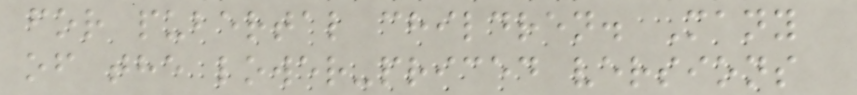for pubertal children. Many
of the lower-priced versions
